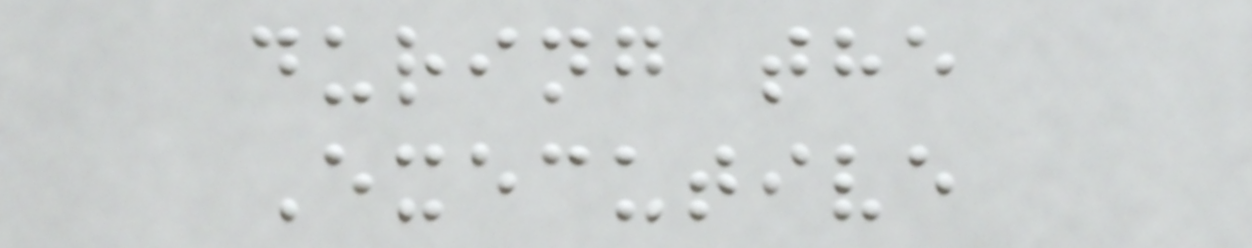during the
Executive
